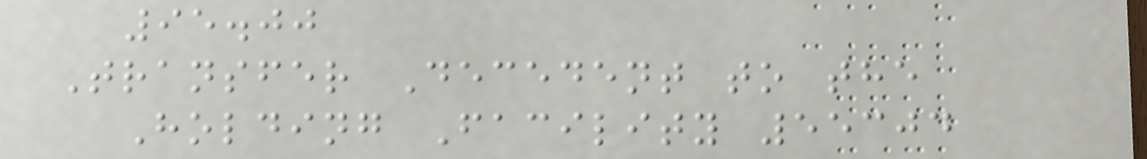95.00
Transfer Decedent to the
Holding Facility 55304
